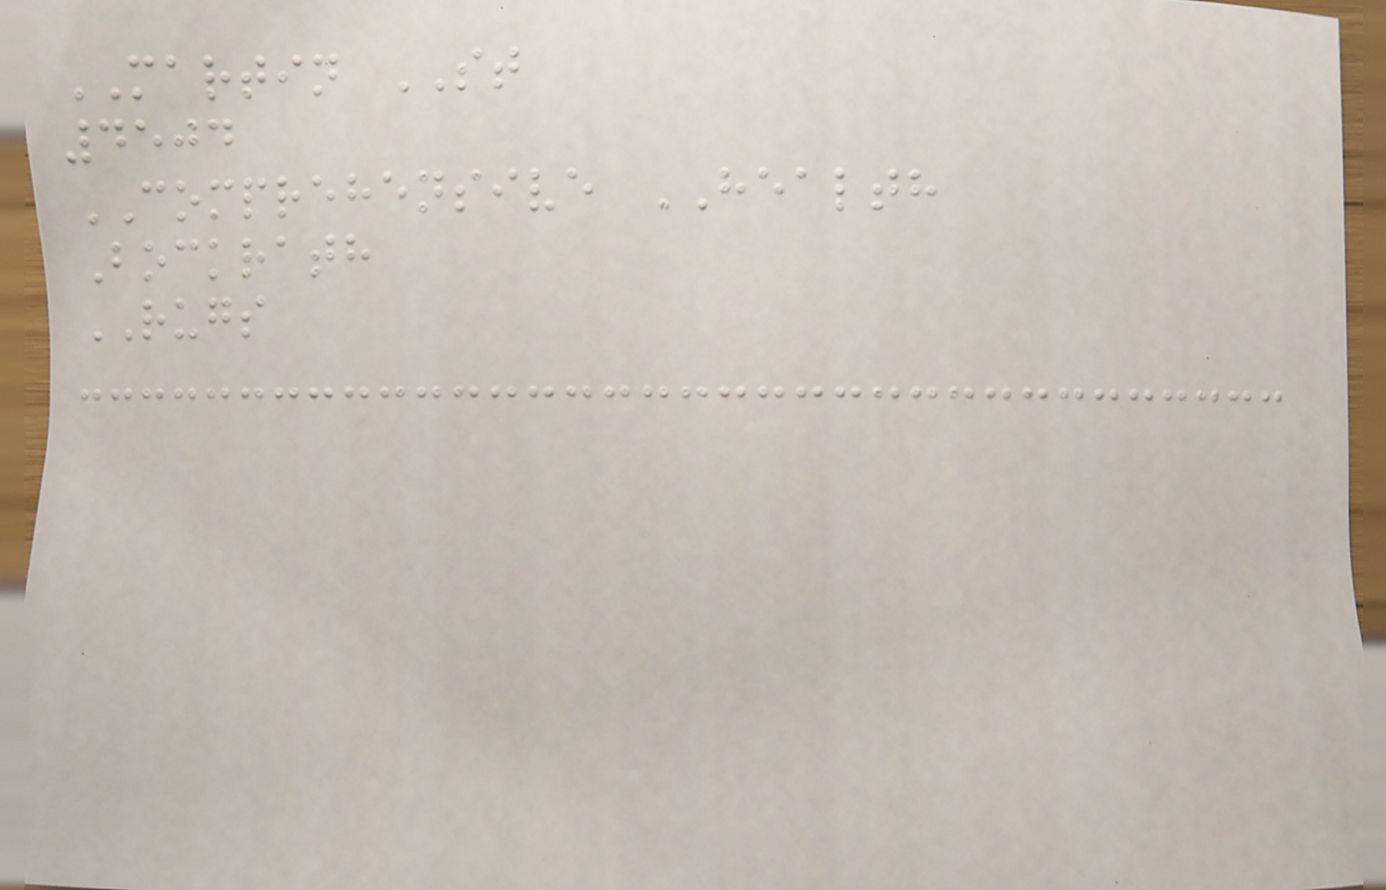MARTIN ST
4504
COMPREHENSIVE HEALTH
Bockrath
RUGS
